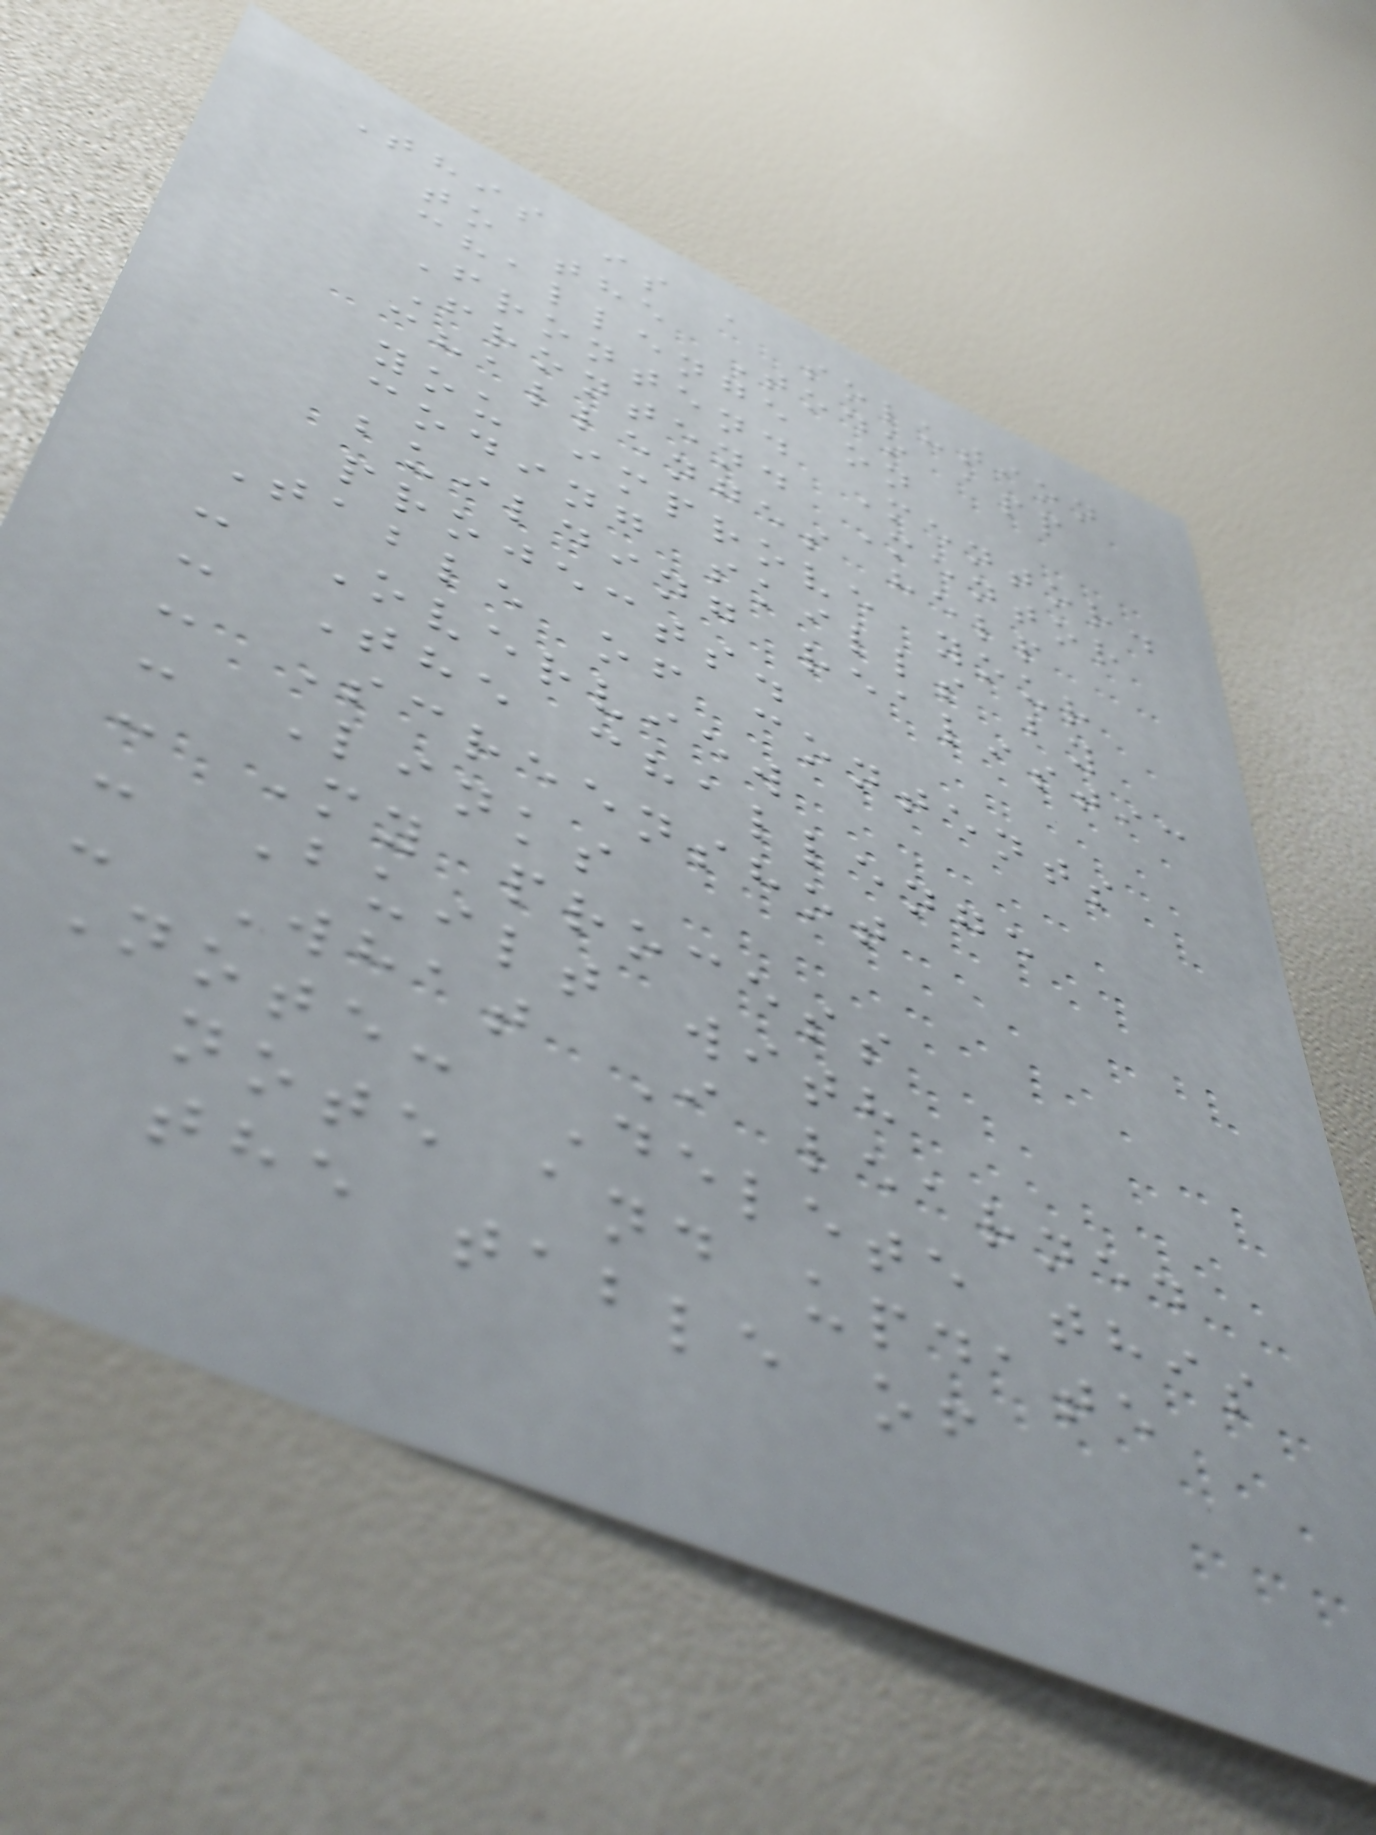This is a solution
to the Todo app
challenge on
Frontend Mentor.
Frontend Mentor
challenges help
you improve your
coding skills by
building realistic
projects.
Table of contents
- Overview
- The challenge
- Screenshot
- Links
- My process
- Built with
- What I learned
Note: Delete this
note and update
the table of
